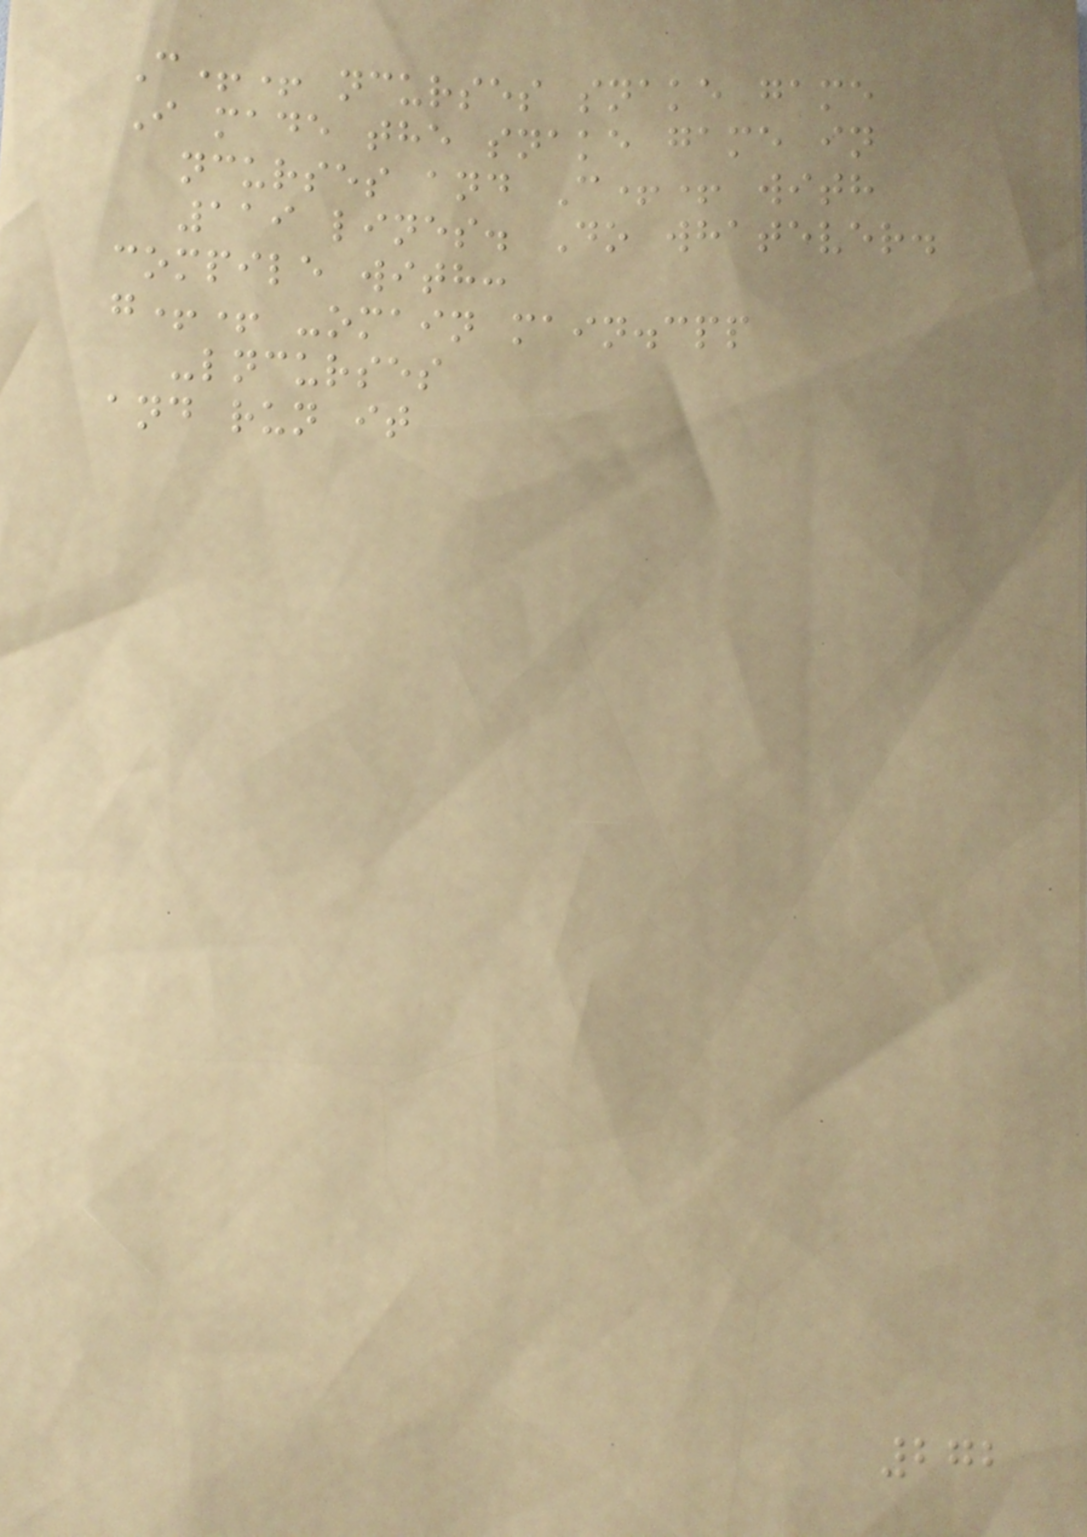C++ ncurses snake game
I made the snake game in
ncurses and C++ with
119 lines. Do whatever.
compile with:
g++ -omain main.cpp
-lncurses
and run it
272
